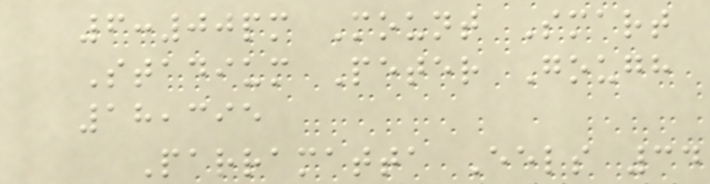6:00pm Mount Smart
Stadium Peter Gough
18,395
Parramatta Eels 34
